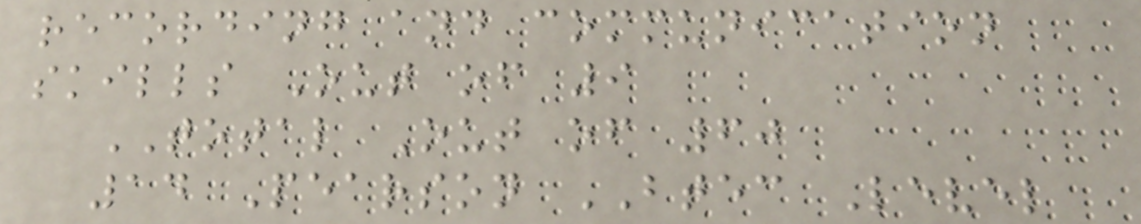recording and communication
skills Out of 9
TOTAL Out of 60
14 Pearson BTEC Level
